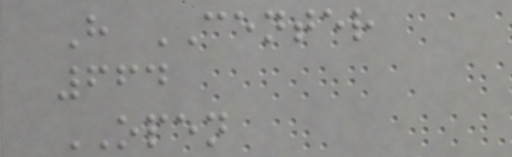H CENTER
664
OPEN
